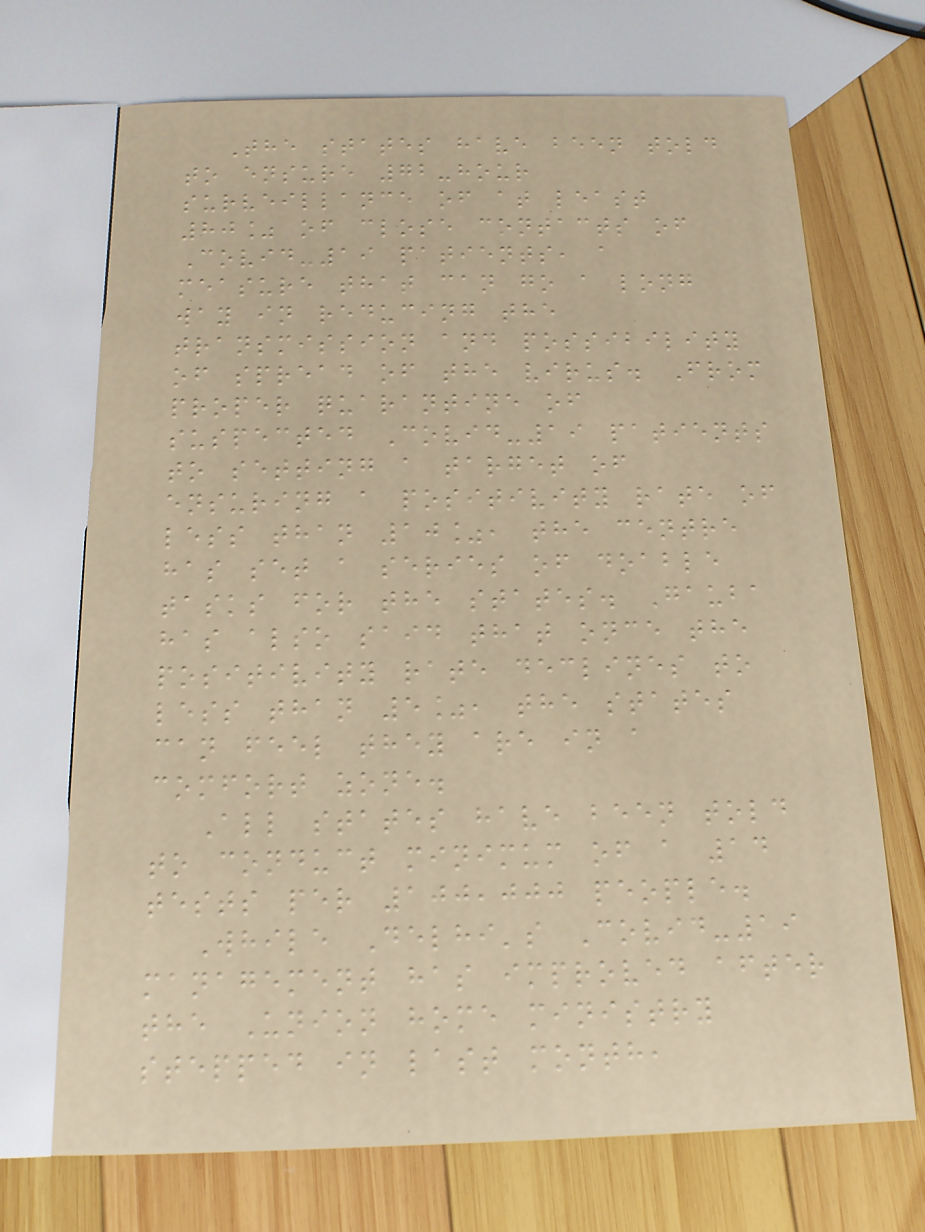The states have been told
to ensure 72-hour
surveillance of at least
80% of close contacts of
Covid-19 patients, a
measure that can go a long
way in reducing the
transmission and possibility
of spread of the virus. From
proper quarantine of
suspected Covid-19 patients
to setting a target of
ensuring a positivity rate of
less than 10%, the centre
has set a series of doable
tasks for the states. Gauba
has also said that once the
positivity rate declines to
less than 5%, the states
can feel they are in a
comfort zone.
All states have been told
to conduct minimum of a 14
tests per 100,000 people.
While Delhi's Covid-19
management has improved after
the Union home ministry
stepped in last month,
